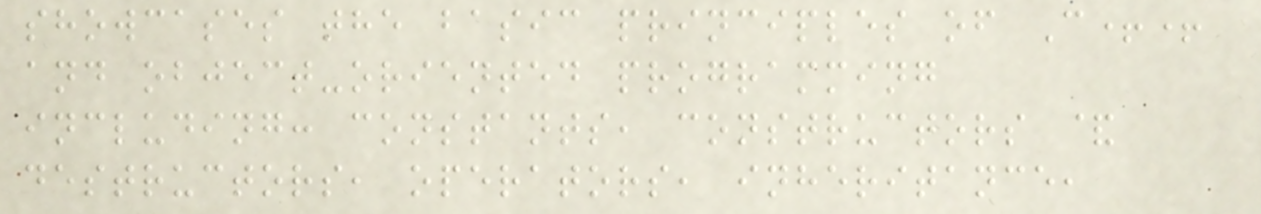showcases the basic principles of C++
and object-oriented programming
including: constants, constructors &
destructors, operators, inheritance,
